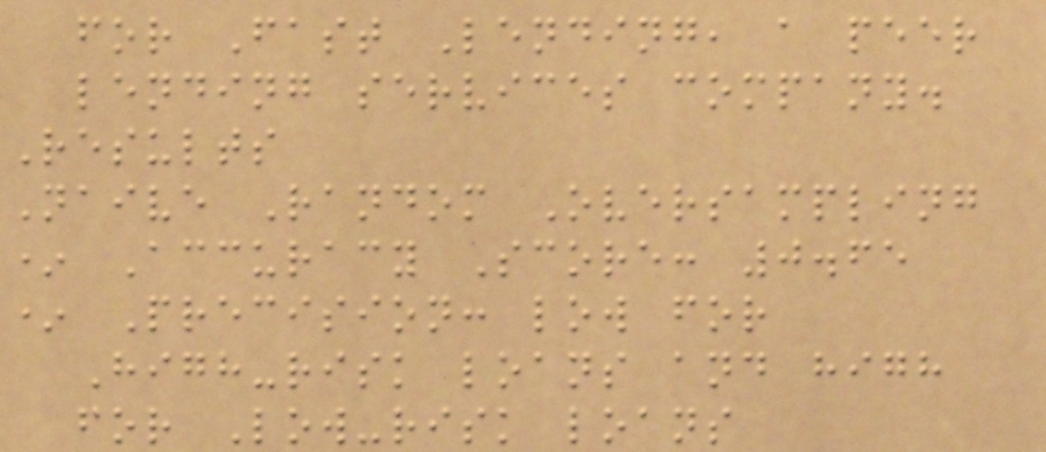for Fast Lending, a peer
lending services company.
Results
Naive Random Oversampling
* Accuracy Score: 0.65
* Precision: low for
High-risk loans and high
for Low-risk loans
